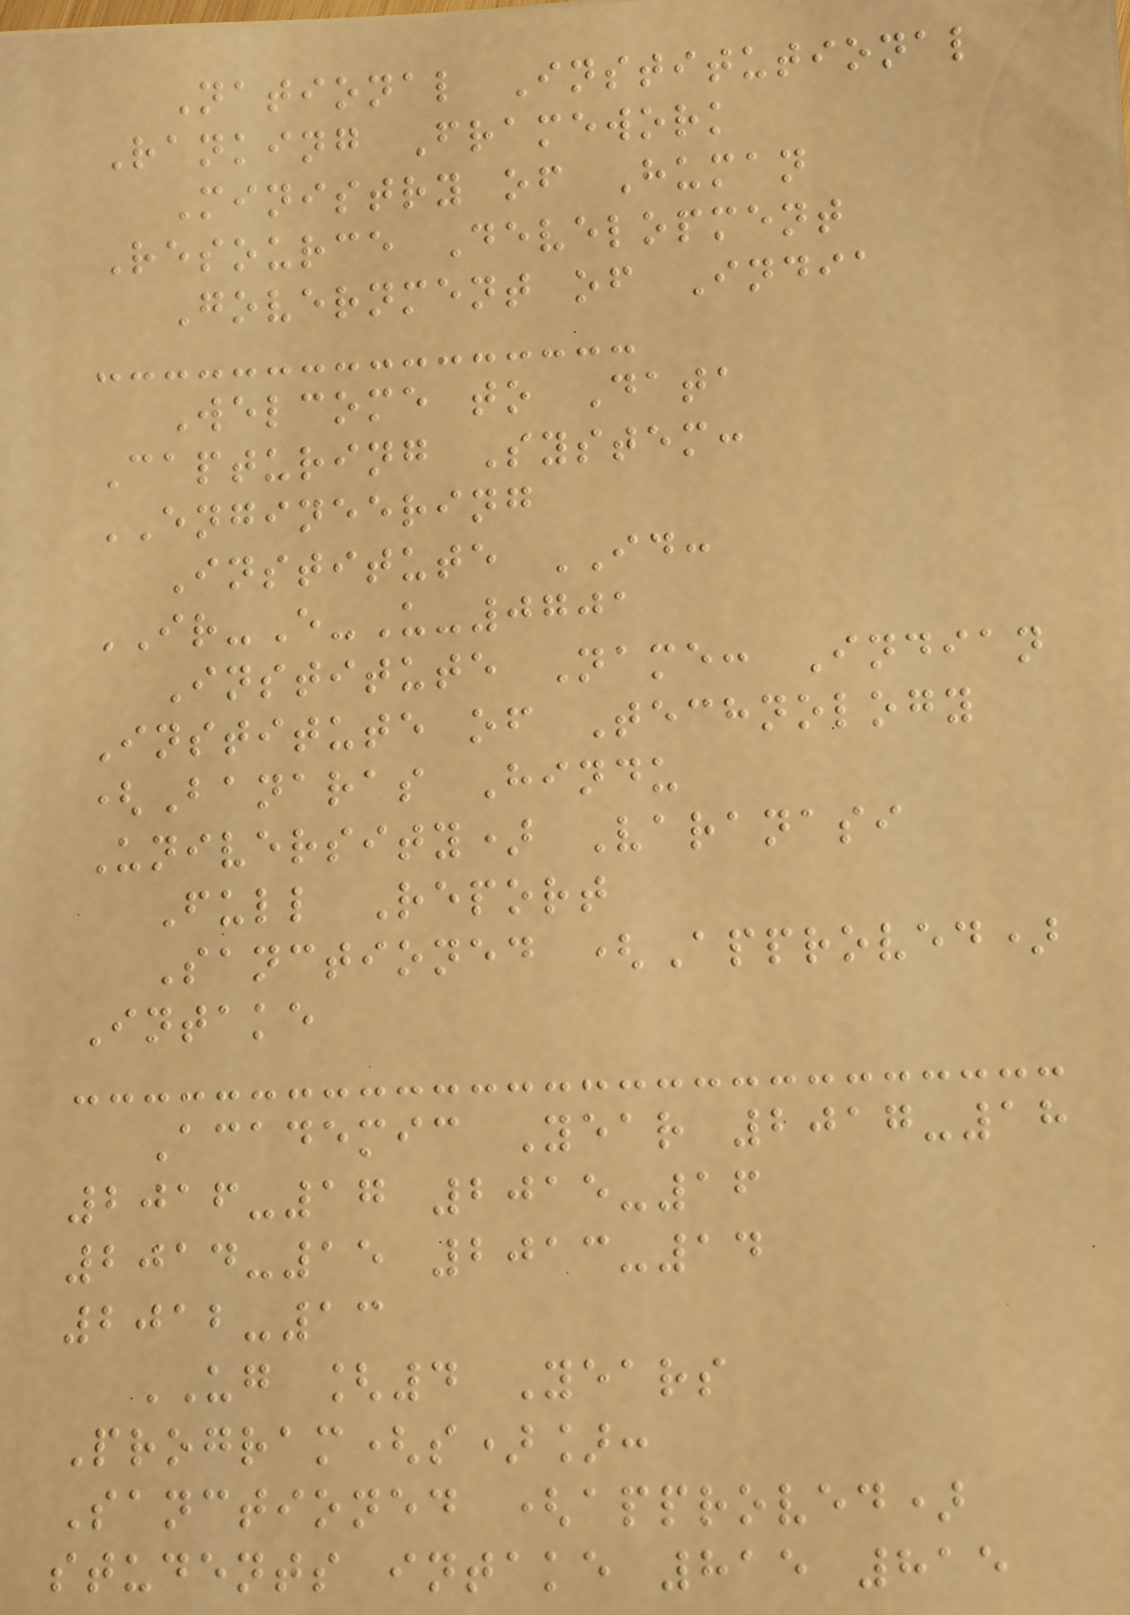National Institutional
Ranking Framework
Ministry of Human
Resource Development
Government of India
Welcome to Data
Capturing System:
ENGINEERING
Institute ID:
IR-E-U-0701
Institute Name: Indian
Institute of Technology
(Banaras Hindu
University) Varanasi
Full Report
Sanctioned (Approved)
Intake
Academic Year 2017-18
2016-17 2015-16
2014-15 2013-14
2012-13
UG [4 Years
Program(s)]:
Sanctioned (approved)
students intake 815 815
